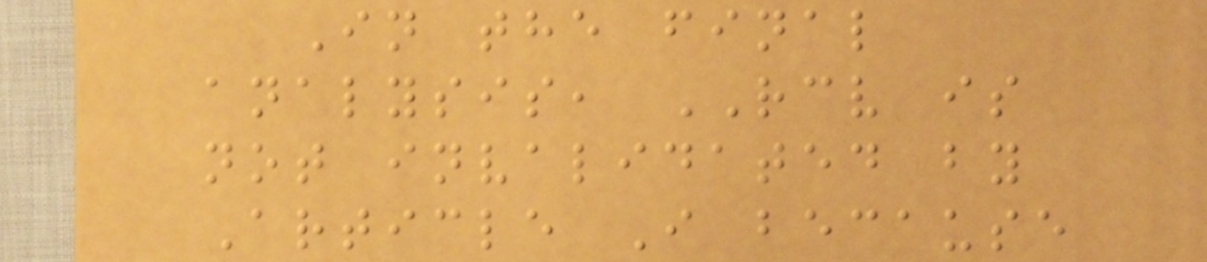In the final
analysis, RCV is
not invalidated by
Article I because
